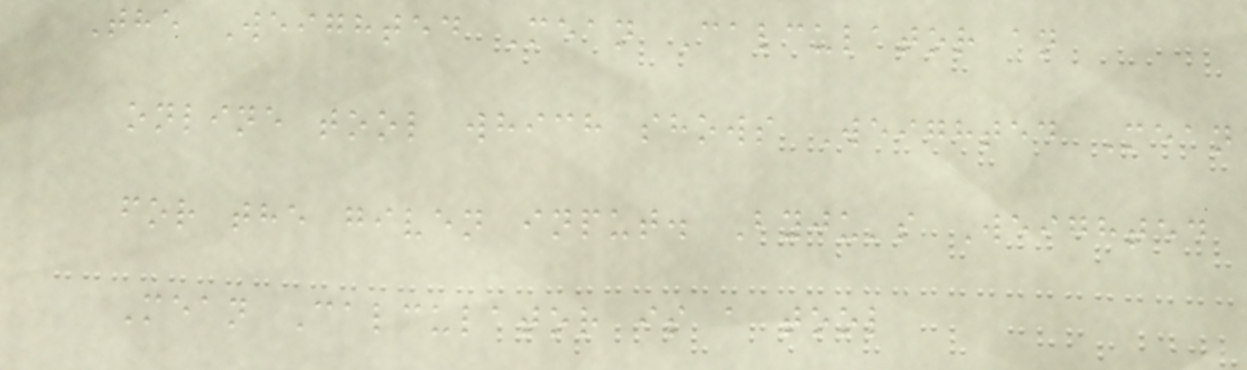The Weighted Mean Calculator an
online tool which shows Weighted Mean
for the given input. Byju's Weighted
Mean Calculator is a tool
